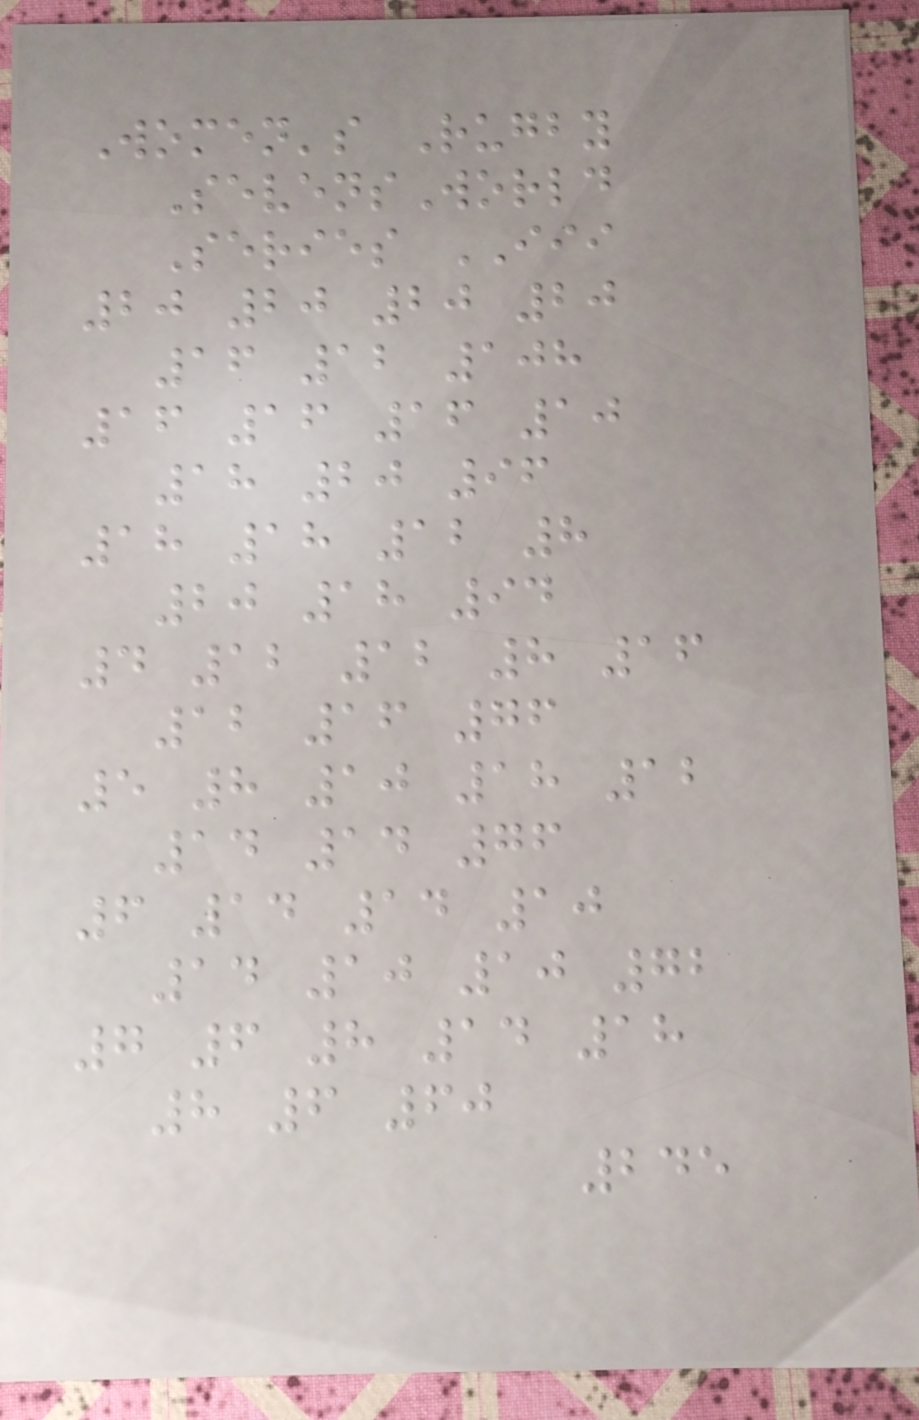Women's Rugby
SevensWorld
Series III
20 20 20 20
16 12 108
16 16 16 10
18 20 96
18 18 12 8
20 18 94
4 12 12 8 16
12 16 76
5 8 10 18 12
14 14 76
6 14 14 10
14 10 10 72
7 6 8 14 18
8 6 60
245
